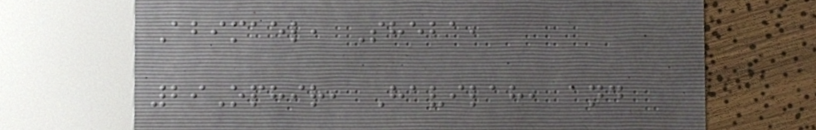Abimael, Sheba,
29Ophir, Havilah, and
